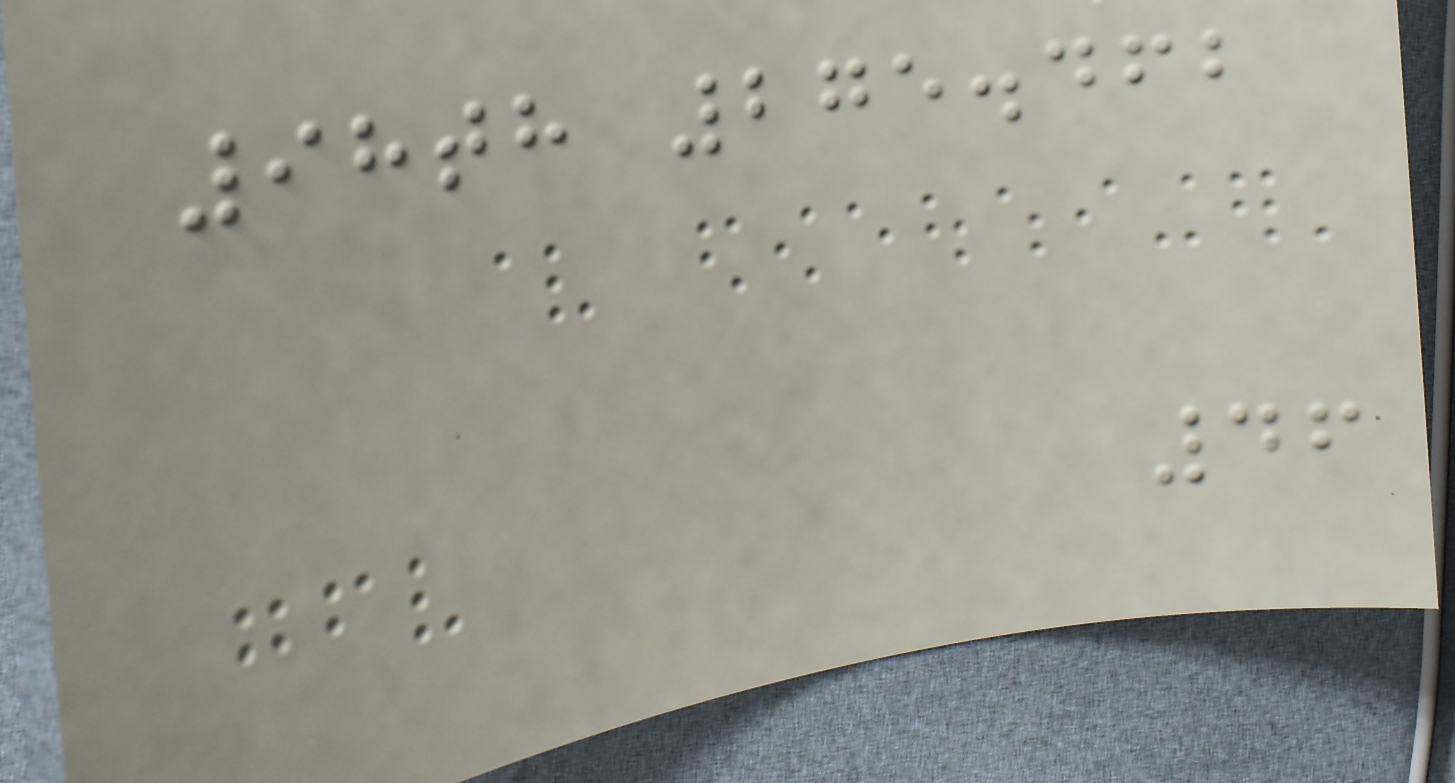98th 275.462
46
